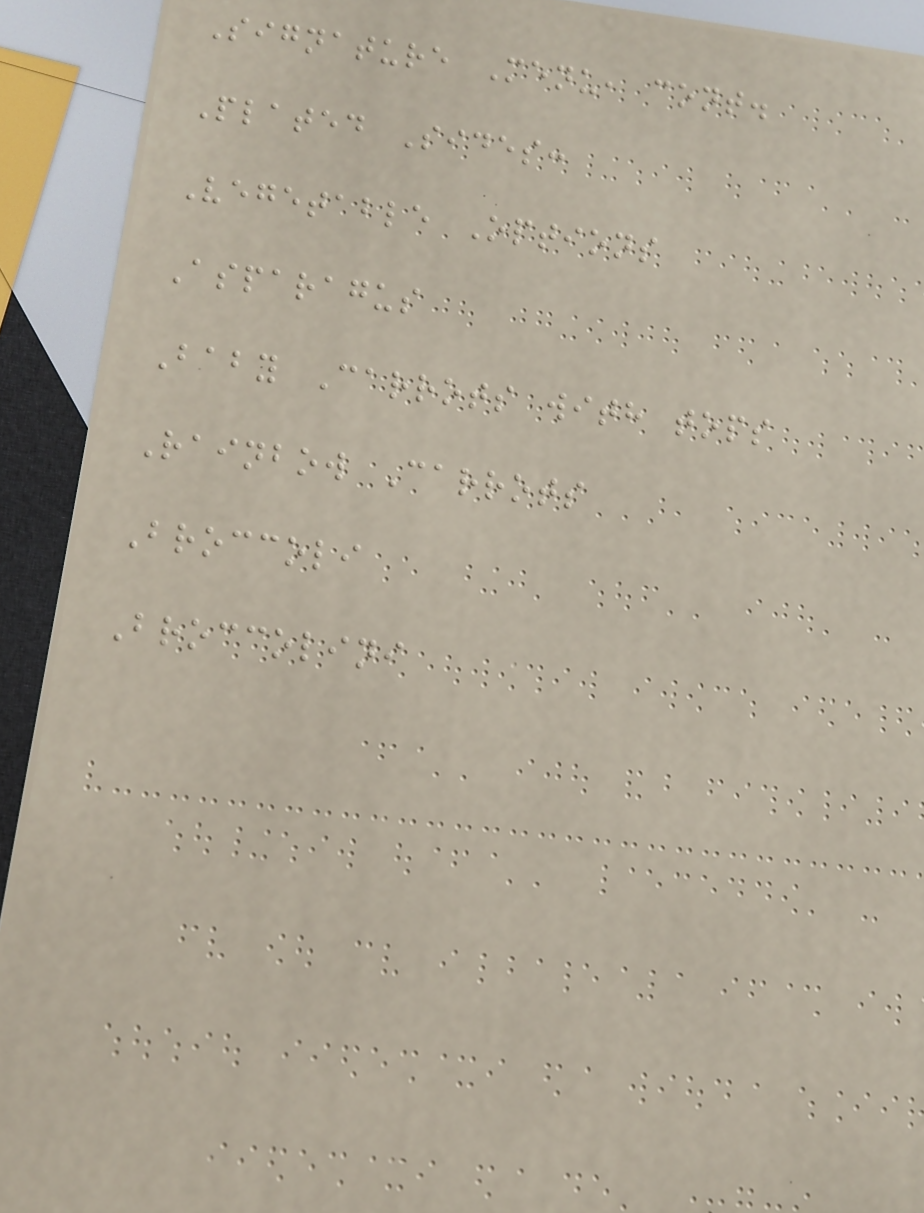Signature Menu, cont.
Plated Sides:
Vegetable Options
Asparagus
Baby Carrots with tops
Rainbow Carrots
Broccoli
Broccolini
